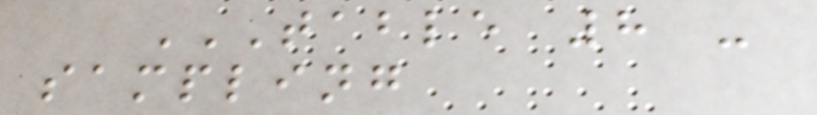TABLE 8 -
SAMPLING
